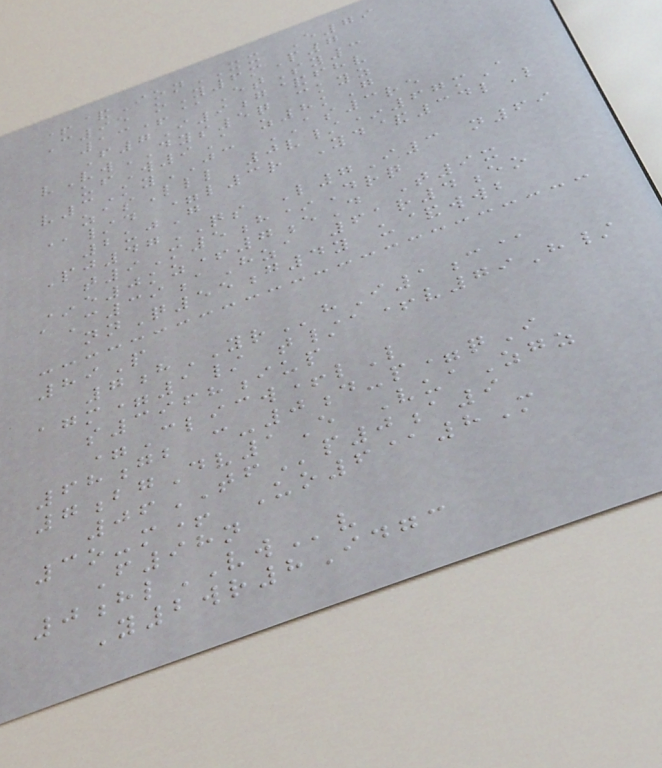+&IonXX E79
C95 oY6mP7
13+@EtSy3
F7I9g&fhv
vVwDYS5q ckyz
ufW9A z8kG
v3KyJC AS3re
zasLll 0v/*67mA
@/d =l3r Yd&34lL
2ujG
Pj47QS L7I3 n69
t9M5h*Drq
*e0kz+7eD T9x
aC39aHza 61r4eo
nnQ55g4y u&wwb
89P
7hYRhI1c@
agm=1/ t/a+v79H/
s3968iup
=Clicw+lL
68gb c-0d-p=qI
7bgDv1E VuaZgz
06TFp0a9
3o-m+ Uo6@8M
F98n
0hlVWv
Y2wr8Idgc
